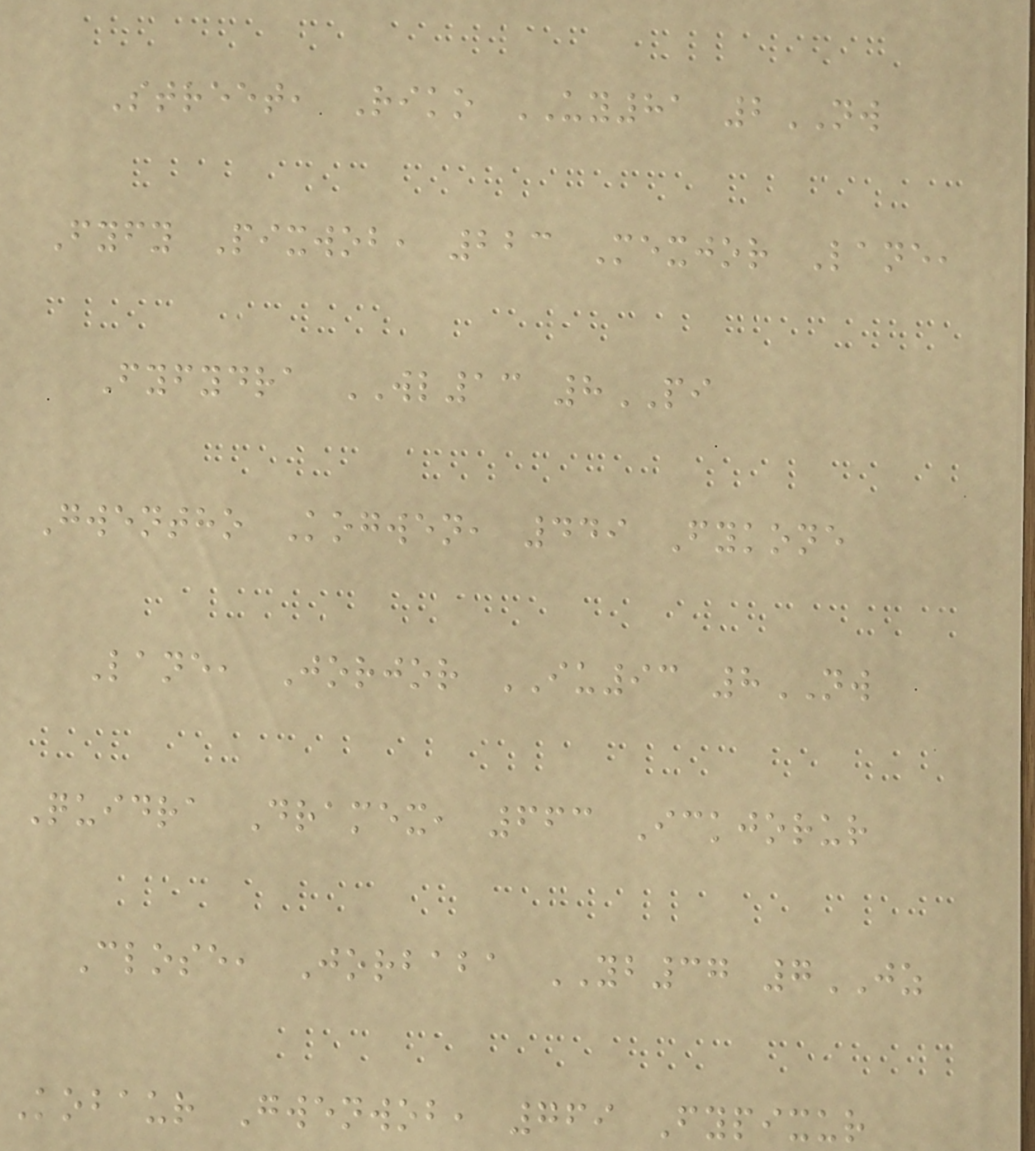Street, Riko UY81 2NW
Fyfy Pixwob, 223 Mexjor Lane,
Fyfydra WL13 8PI
Gwentho Kogwen, 449 Fykone
Lane, Jorjor IU93 8NW
Quidra Dramex, 663 Ickjorur
Close, Jorbaba YB37 7JZ
Kobaur Gwenwob, 769 Fypixur
